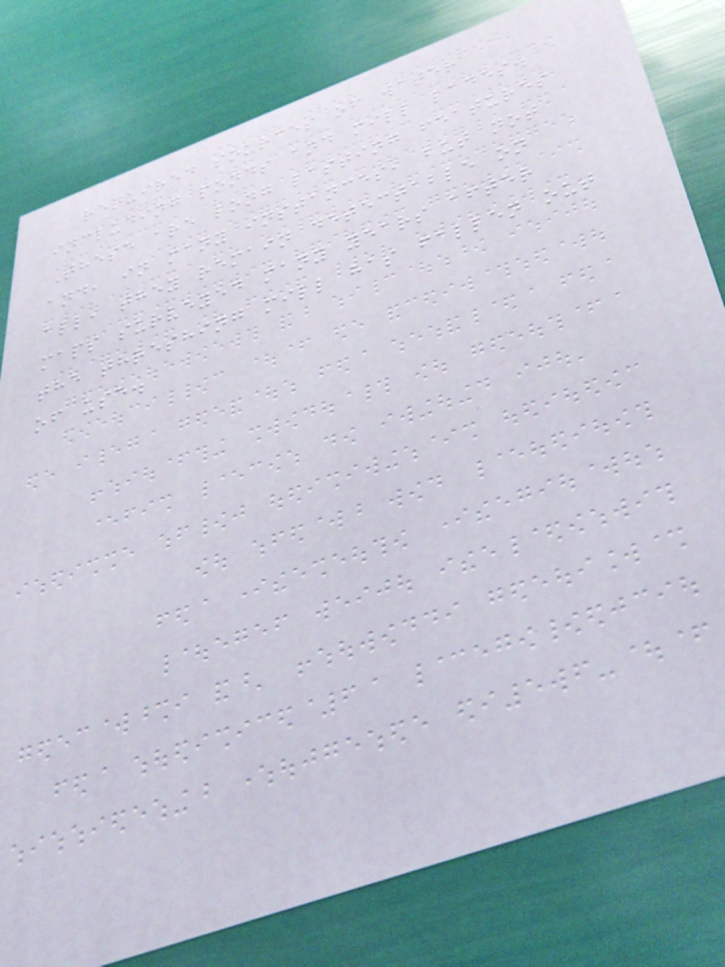required sources of water
including ponds and mill lades.
These are long lasting features
and, in many instances, but not
all, they remain detectable on
maps surveyed many years after
the threshing mill has fallen out
of use.
